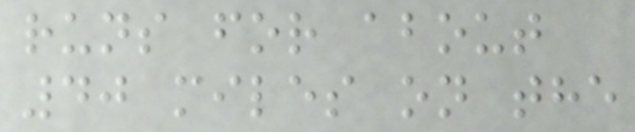runs for about
40 miles on the
